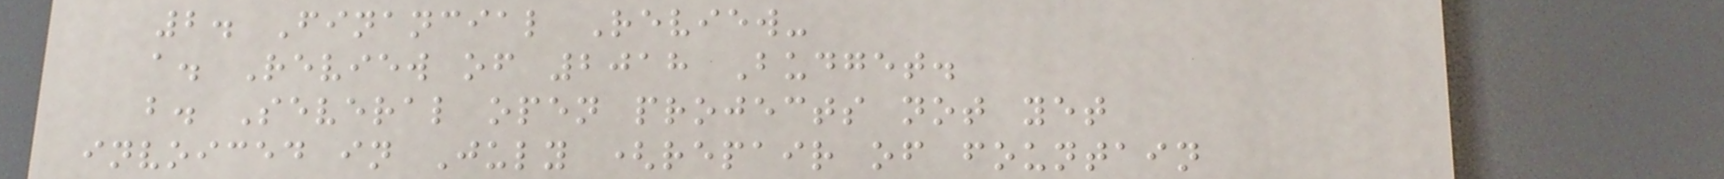2. Financial Review-
a. Review of 2018 Budget.
b. Several open projects not yet
invoiced in July (repair of fountain
